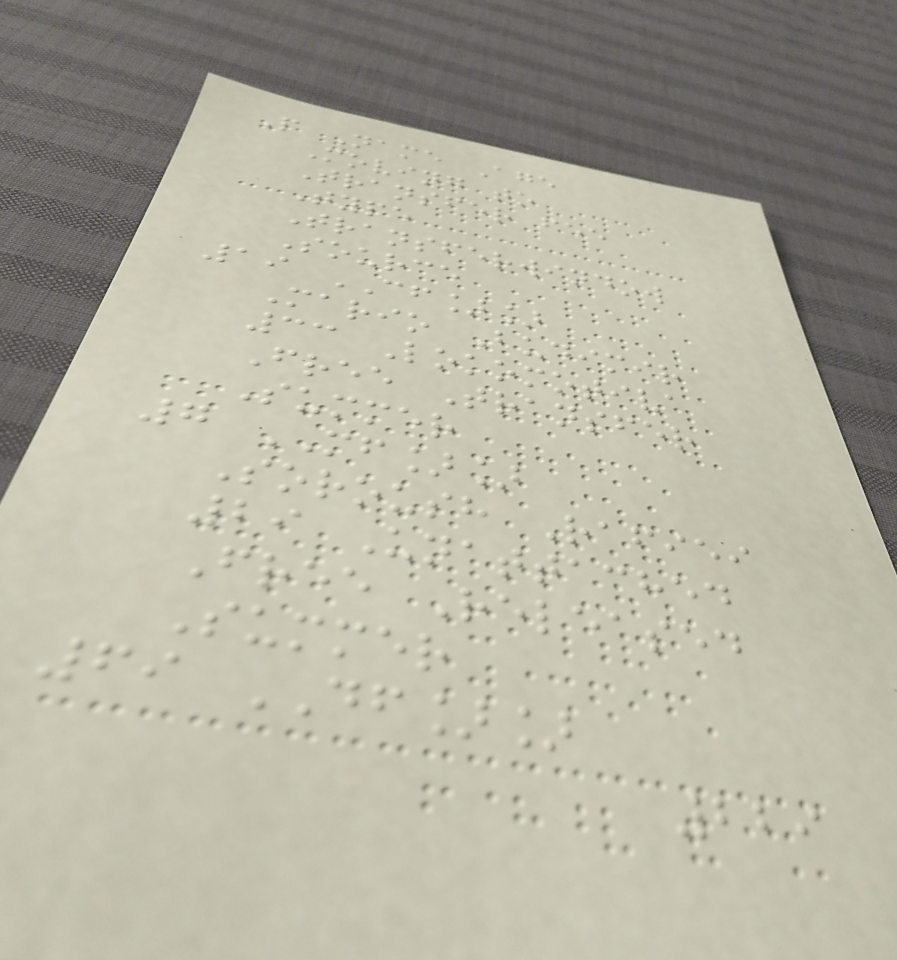P Name Age
Moving to
Transfer fee
Type
Transferwindow
Source
19 CF]]
Mario Budimir
33 Lokomotiva
Free Transfer
Summer
7 MF]]
Soroush Rafiei
29 Unattached
Free Released
Summer
69 DF]]
229
